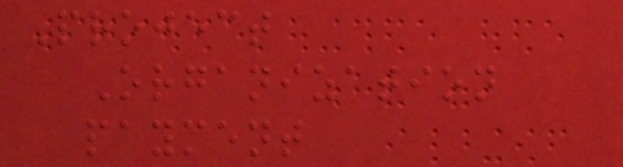Project
Organization
payment
